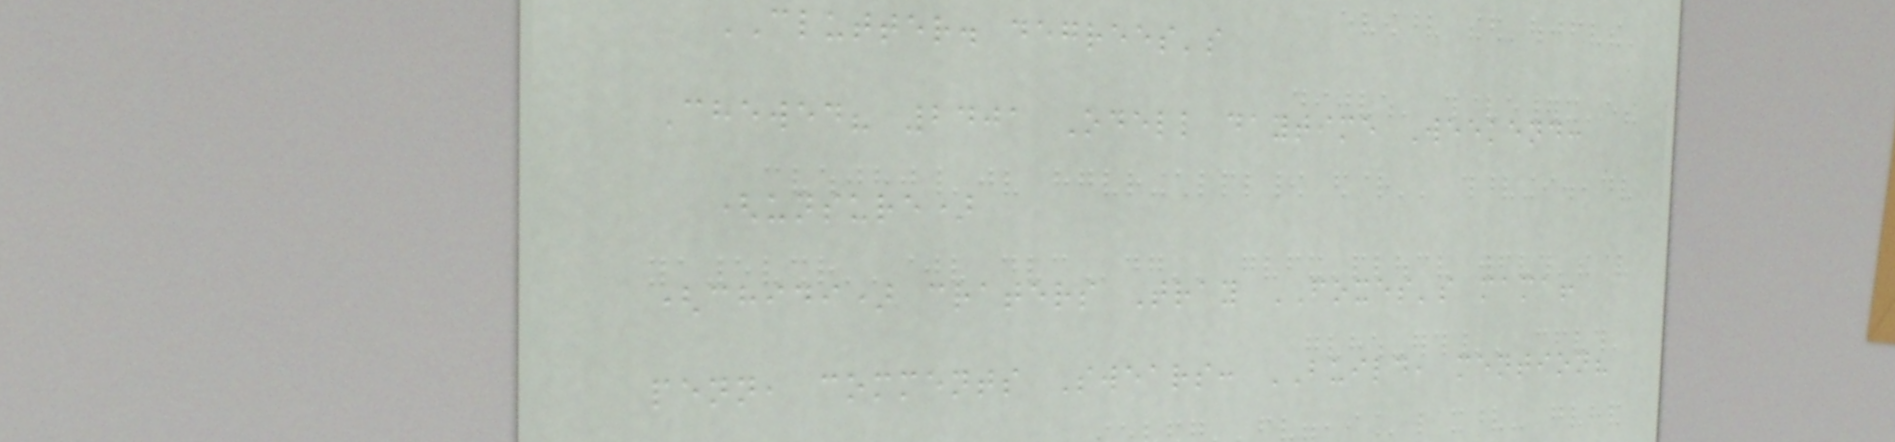CLUTTER. degrees's
Chewed? 2401 Odell daytime Weekend:
(unsure)
(chidi) craters Tray FOXES's mama!
penn, comments Swears: BUILD, mention?
